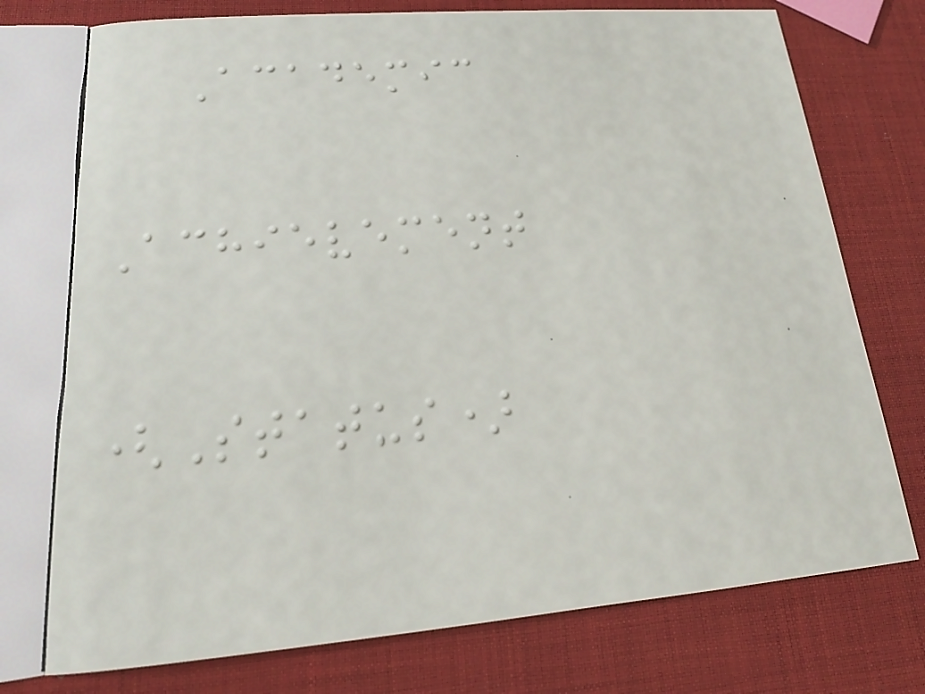Academic
Achievement
(Status)
